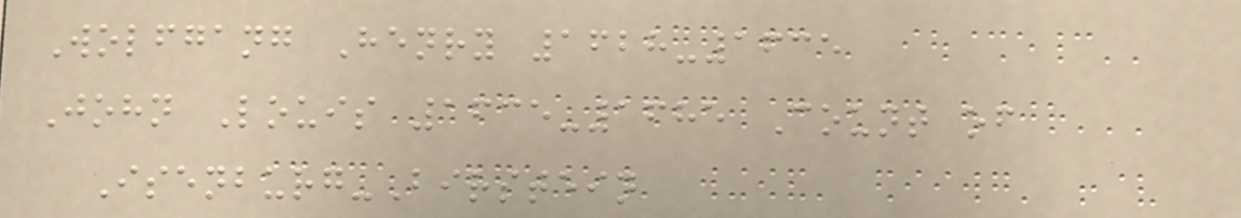Wolfgang Henry 1628-1635
John Louis 1635-1685 Count of
Isenburg-Birstein
